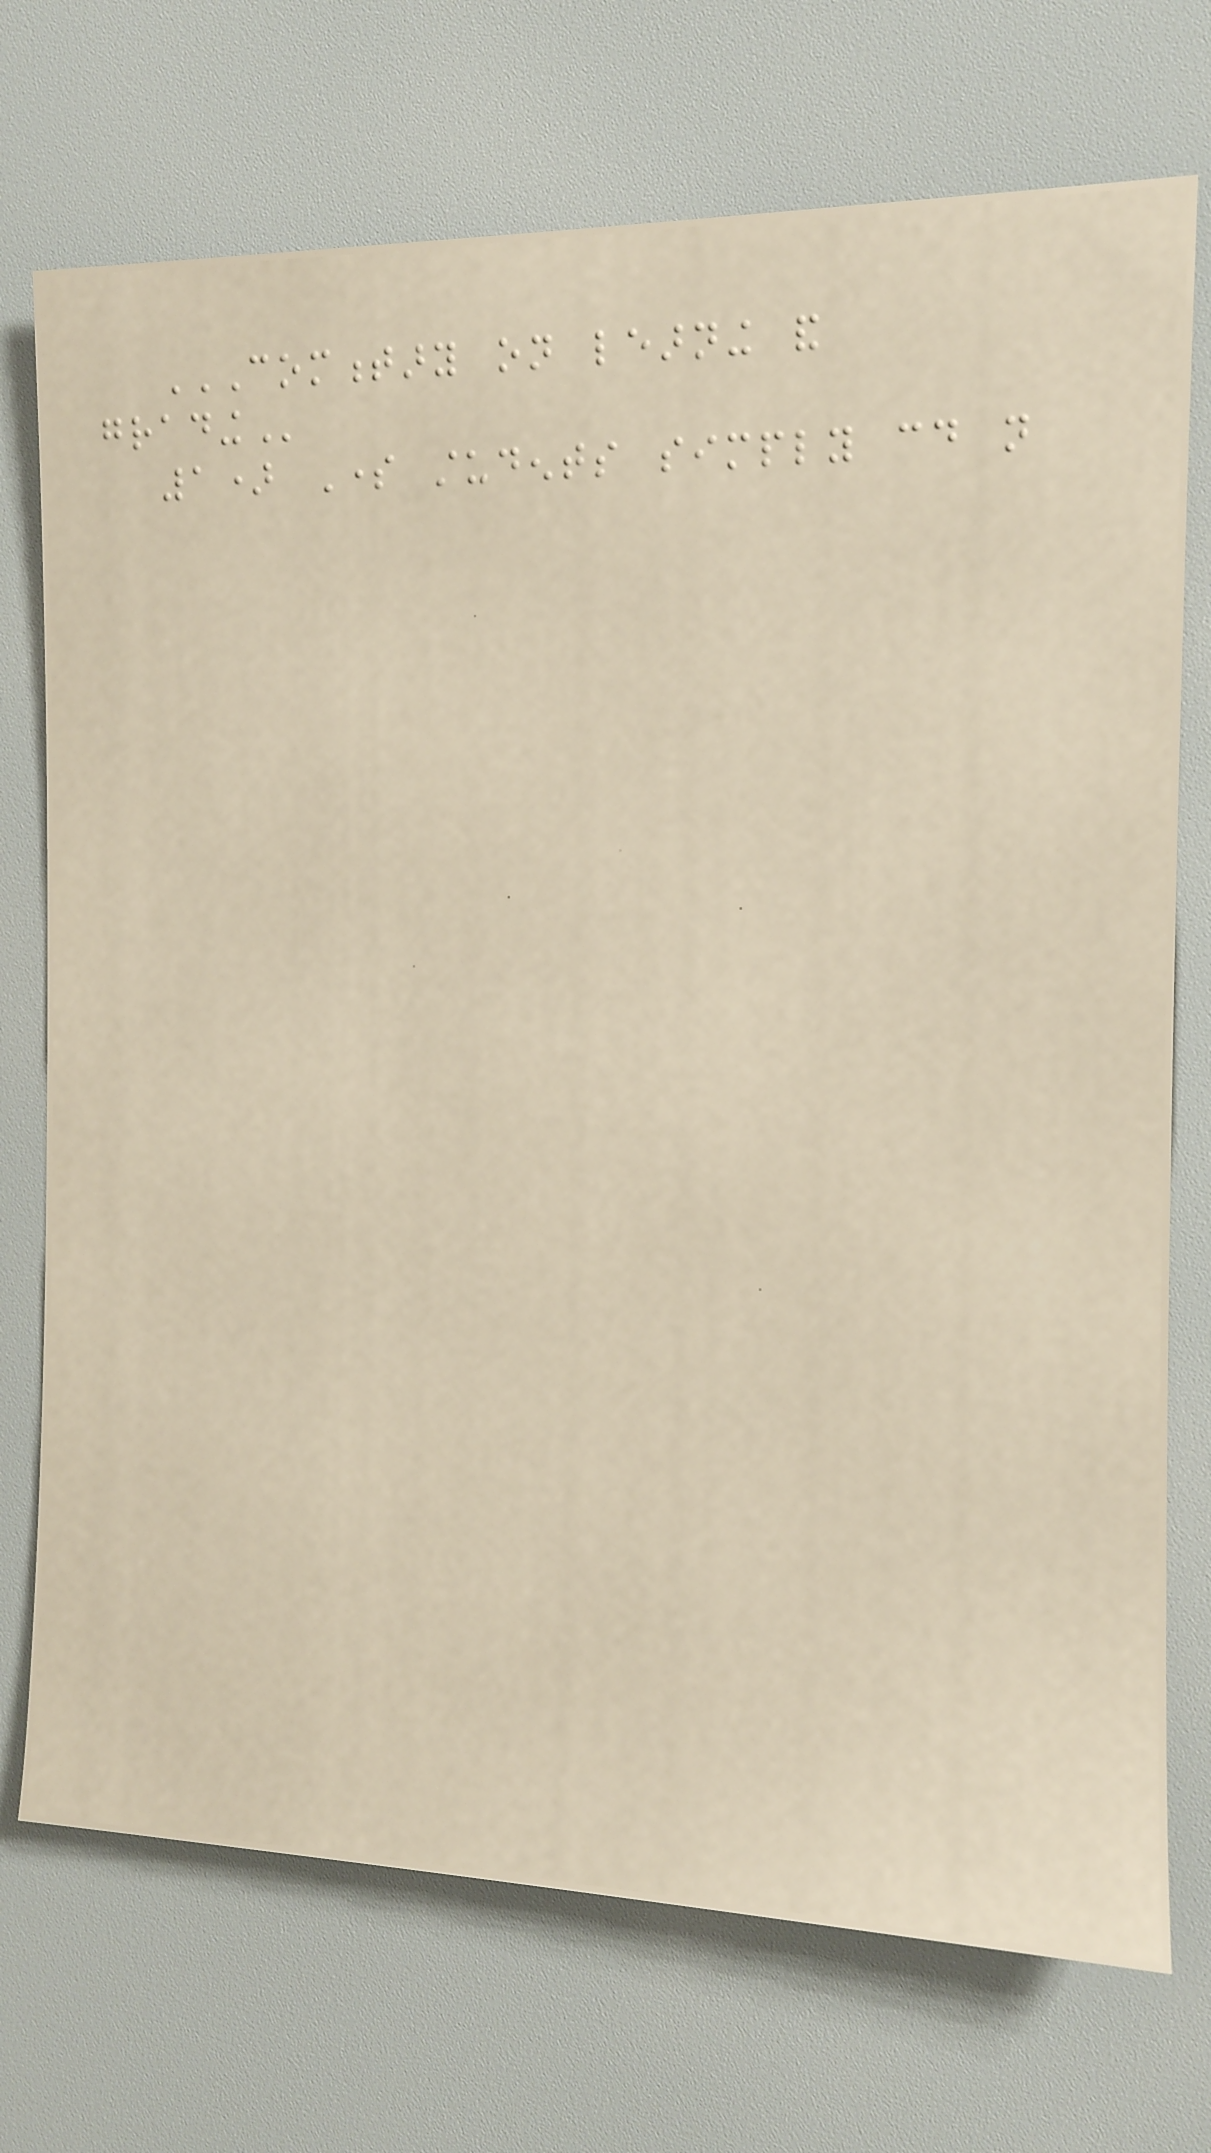COMMENTARY ON LEARNING AND
GRADING
1) Some students simply could not
